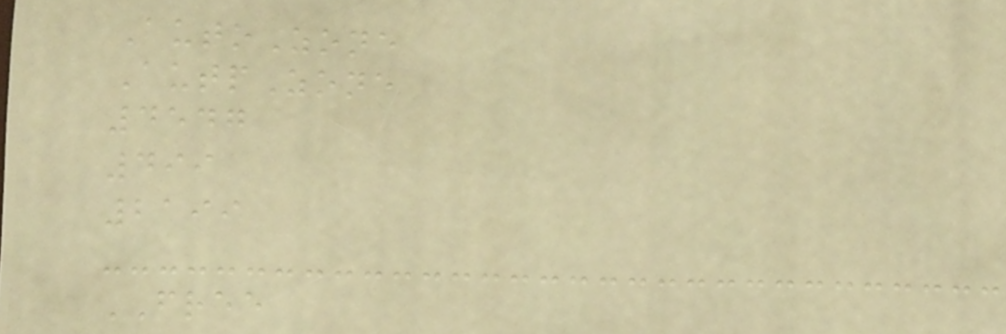AutoZone
AutpZone
4547
499
2199
FREE
